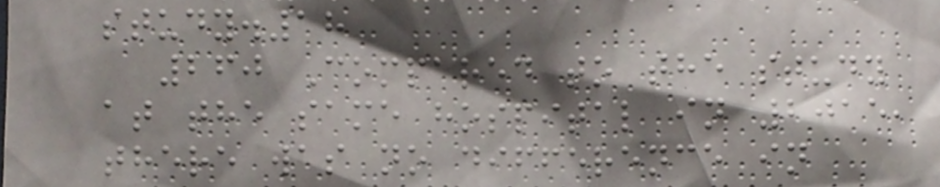study.18
260 Compared to the study
at the same hospital in 2015,
there was no difference in
